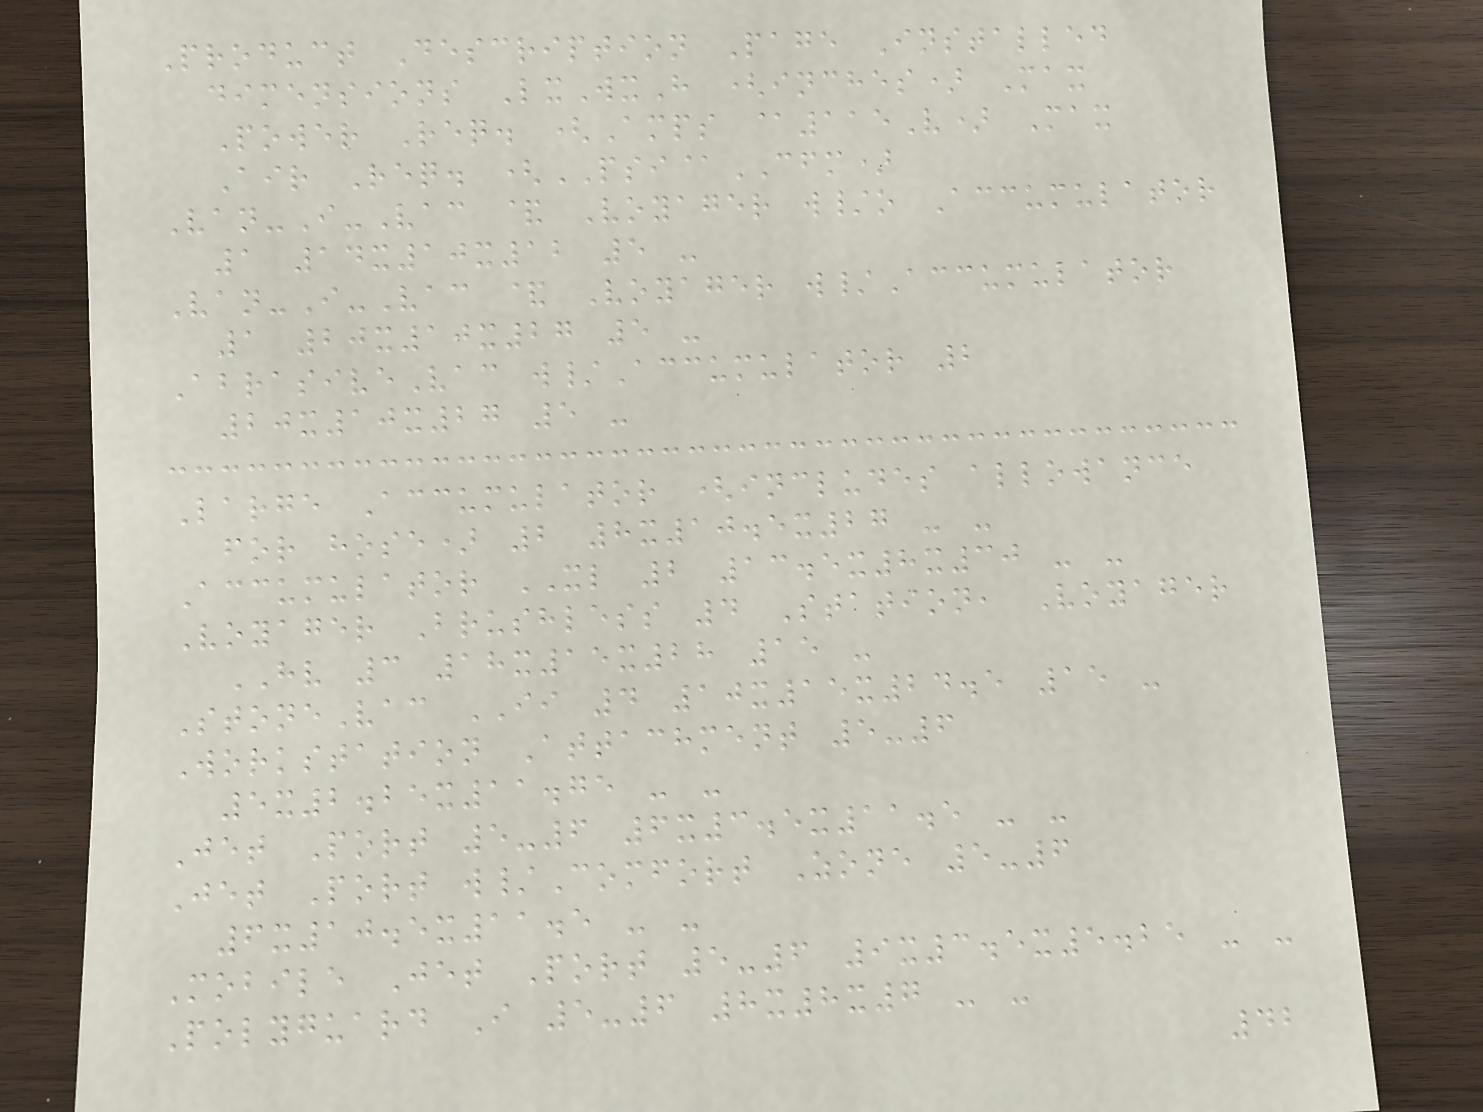Product Description Page Installed
dimensions LxWxH (inches) Max
Power Req. (Amps @115V) Max
Air Req. (PSI@CFM)
Van-I-Vac & Voyager w/o Accumulator
1 14x10x12 5 -
Van-I-Vac & Voyager w/Accumulator
1 20x10x27 5 -
AbrasiveVac w/Accumulator 2
20x10x27 5 -
Large Accumulator (includes allowance
for hose) 2 8x10.5x27 - -
Accumulator XL 2 13.5x8x30 - -
Voyager Brushless 4 Station, Voyager
HV 3 18x15x28 15 -
StoneVac II 4 10x15x24.5 15 -
Workstation Attachment 5-6
5x2.25x11.75 - -
Jet Port 5-6 6x3.5x11.5 - -
Jet Port w/Comfort Zone 5-6
6x10.5x11.5 - -
Mobile Jet Port 5-6 9x3.5x5.25 - -
Polyguard I 5-6 8x8x7 - -
42
